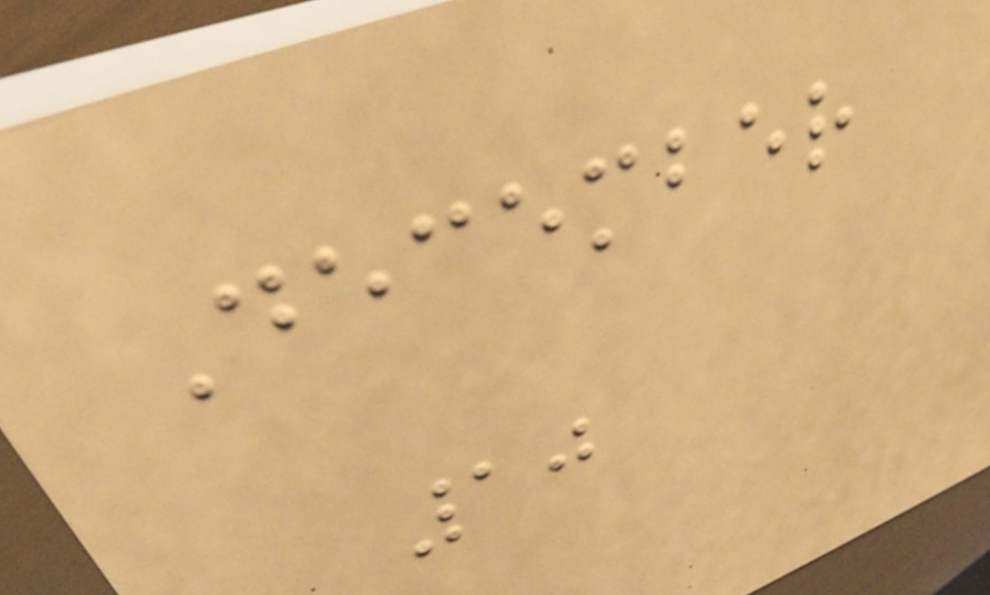December
10
